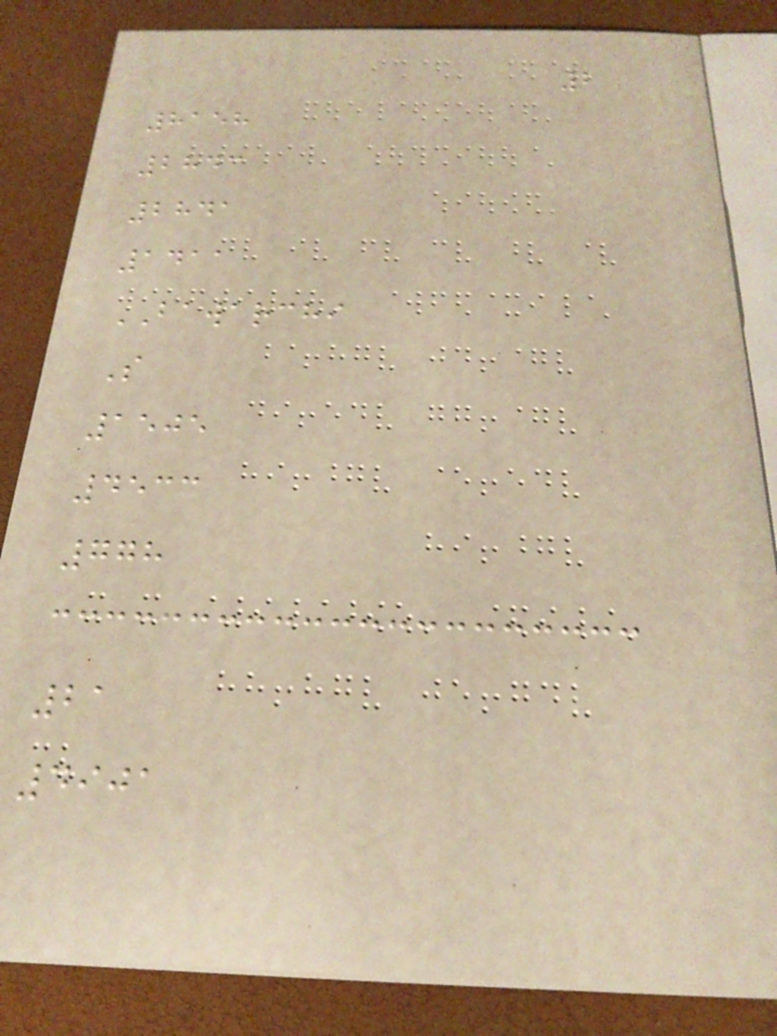2
8158
2843
2841
1411
BAWARCHI
S
1505
4533
778
21
4901
